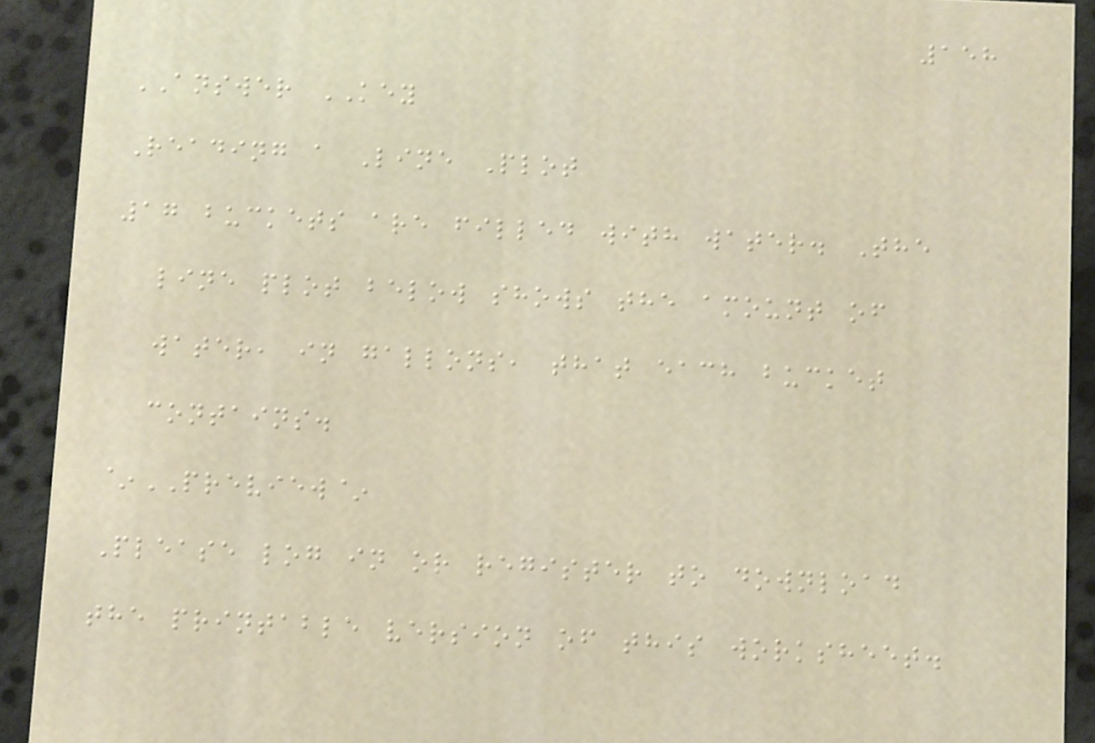158
ANSWER KEY
Reading a Line Plot
17 buckets are filled with water. The
line plot below shows the amount of
water, in gallons, that each bucket
contains.
~PREVIEW~
Please log in or register to download
the printable version of this worksheet.
